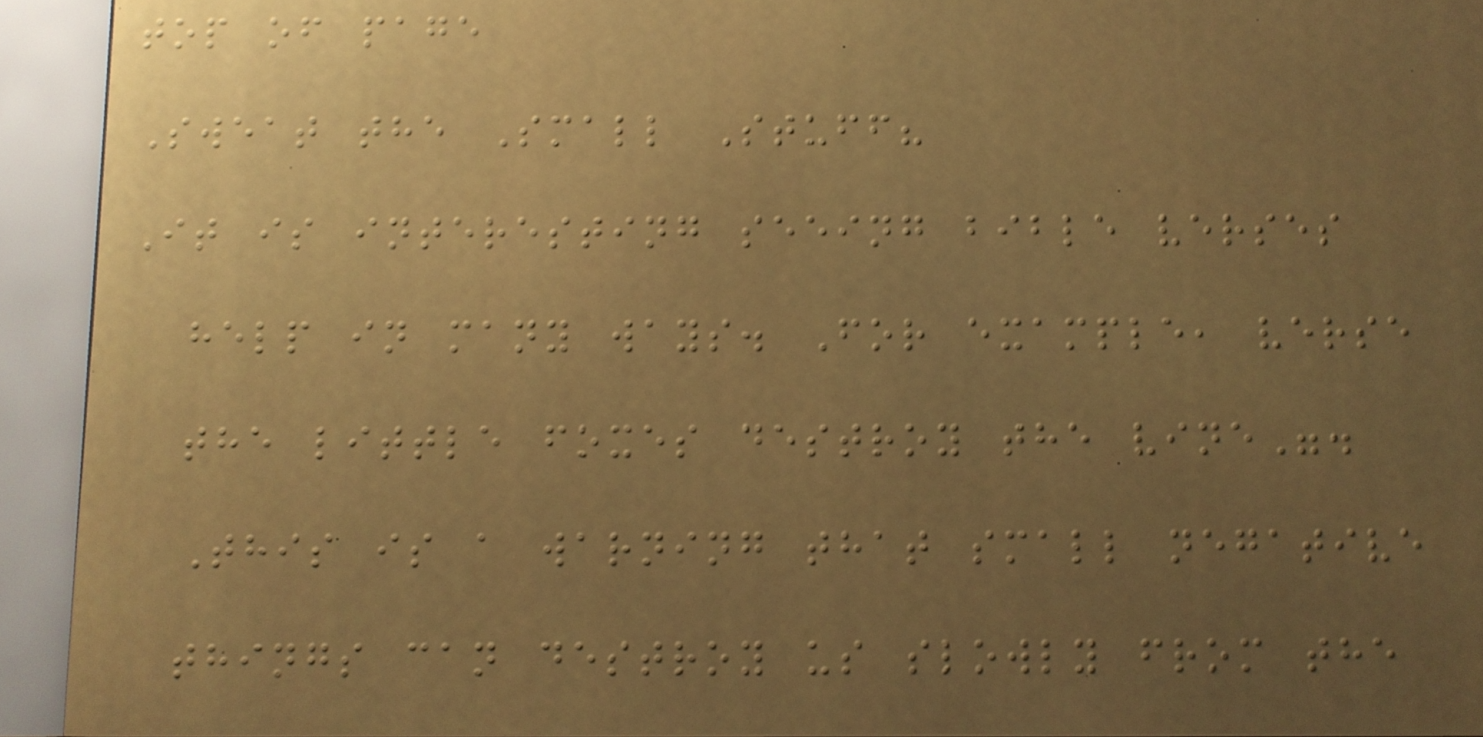top of page
Sweat the Small Stuff?
It is interesting seeing bible verses
help in many ways. For example, verse
the little foxes destroy the vine".
This is a warning that small negative
things can destroy us slowly from the
